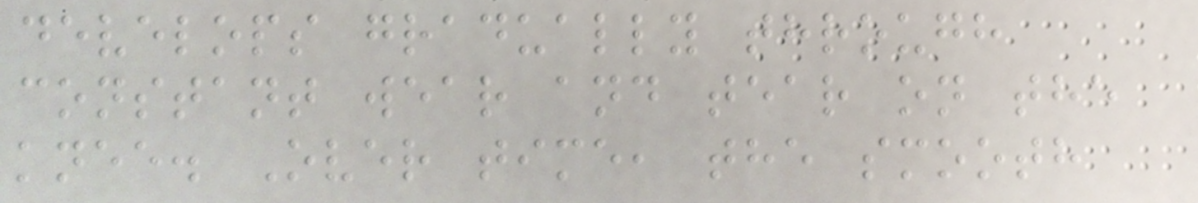develops gradually through
constant wear and tear on the
knee. Over time, the smooth
